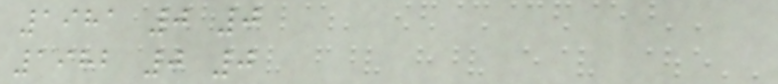1981 0 0
1982 0 0
